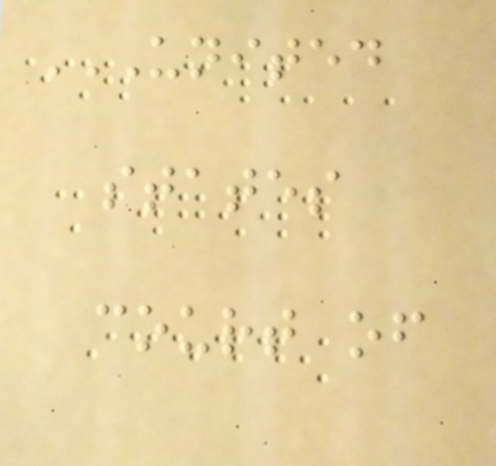UNITED
STATES
COURT OF
